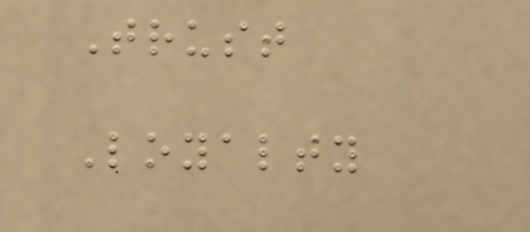Trust
Loyalty
